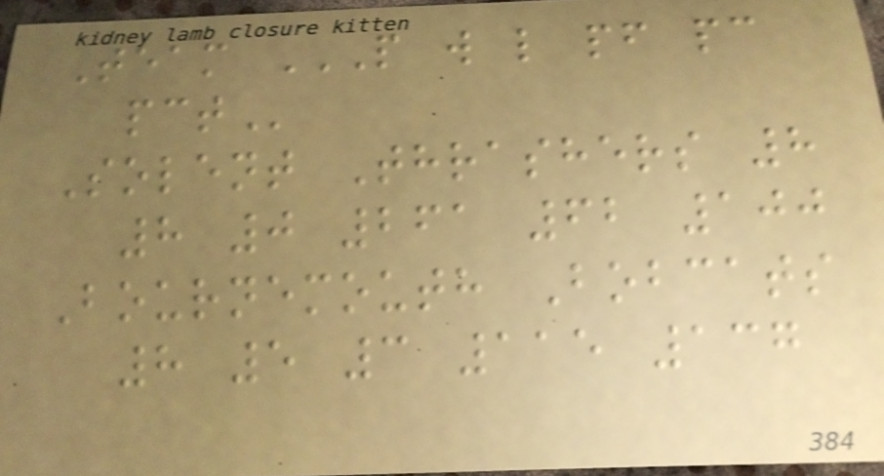Team P W L PF PC
PCT
Solent Thrashers 8
8 0 261 62 100
Bournemouth Bobcats
8 5 3 115 137
